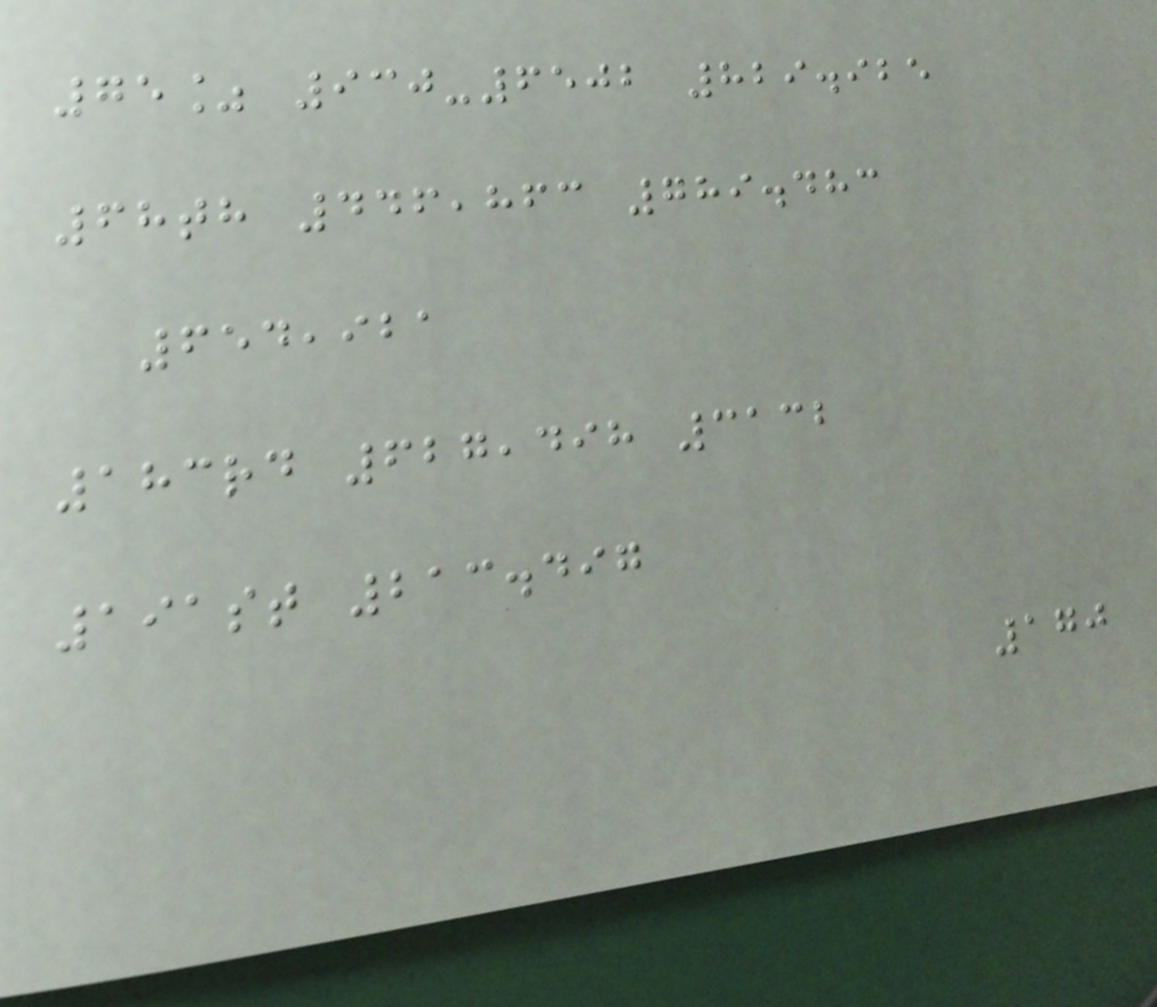75% 930-6502 829.925
68th 446,863 789.483
654,921
183rd 627,498 3132
191st 213.497
170
